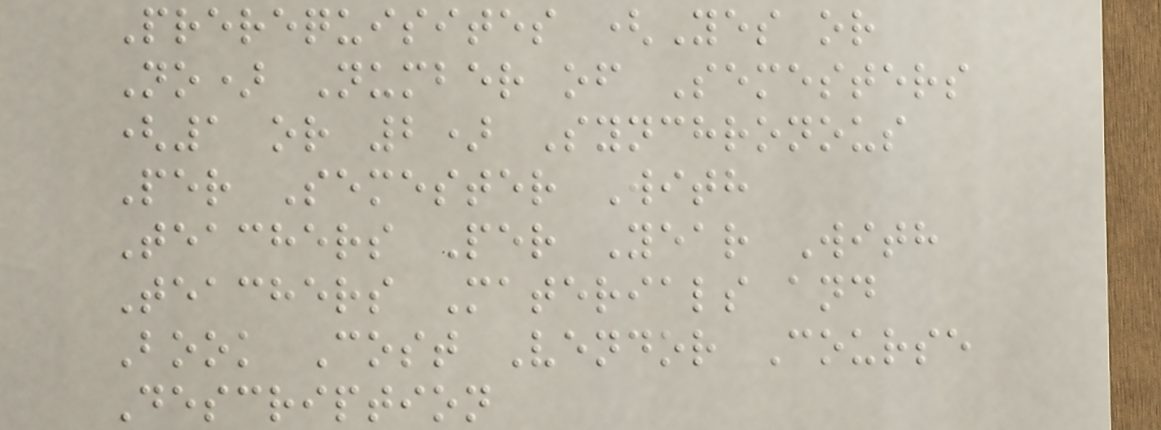Prerequisites (Yes or
No) Number of Semesters
(1 or 2) Synchronous
Per Semester With
Teachers Per Year With
Teachers Materials and
Book Cost Vendor Course
Description
